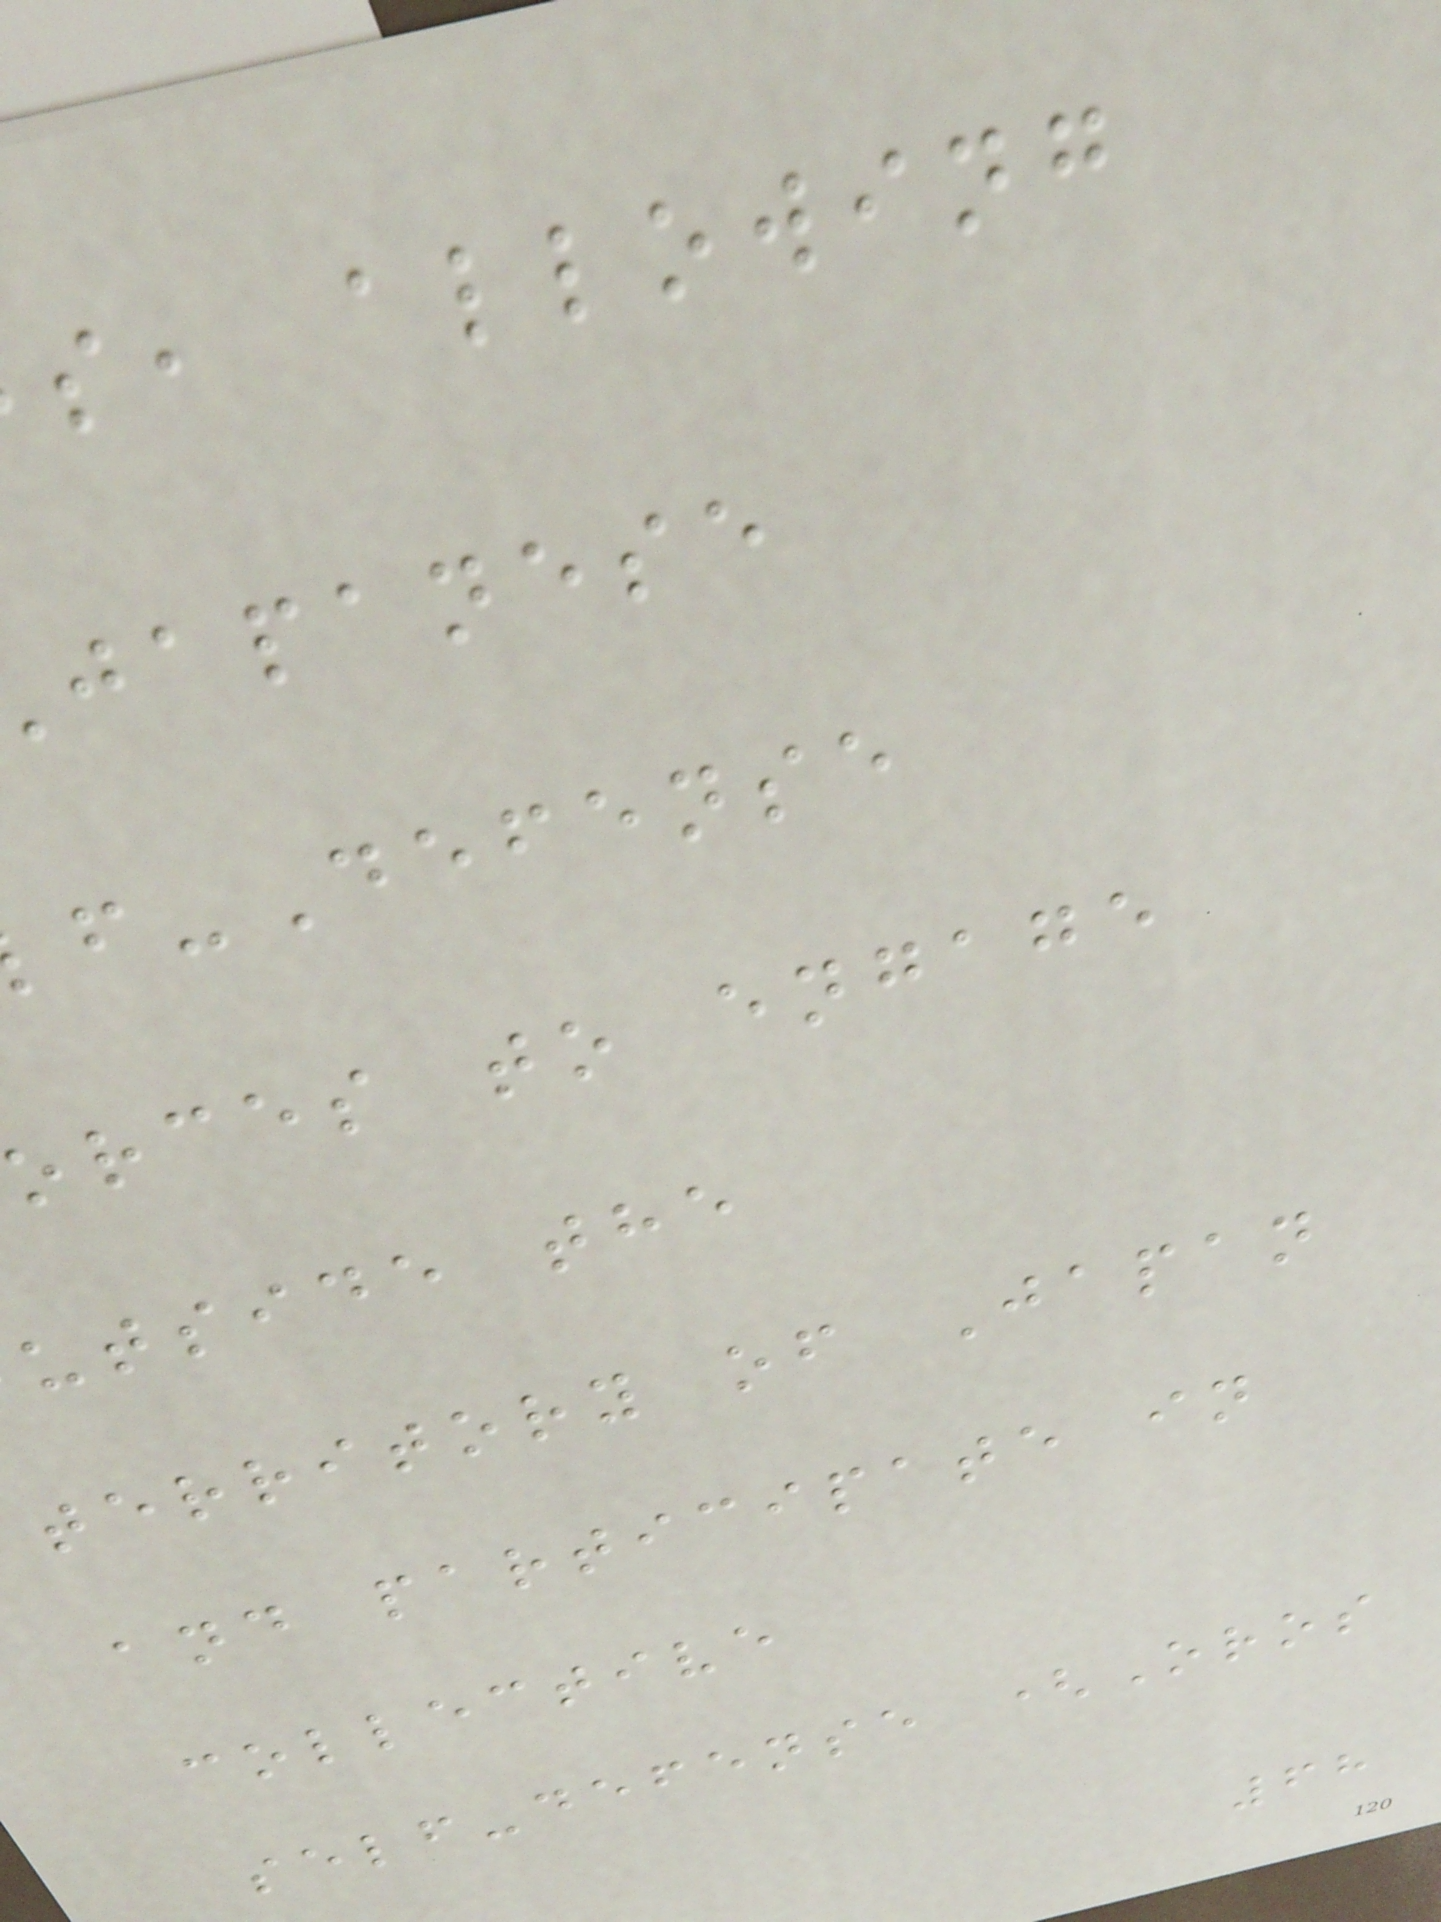s, allowing
japanese
f-Defense
orces to engage
utside the
territory of Japan
and participate in
collective
self-defense (Oros
68
